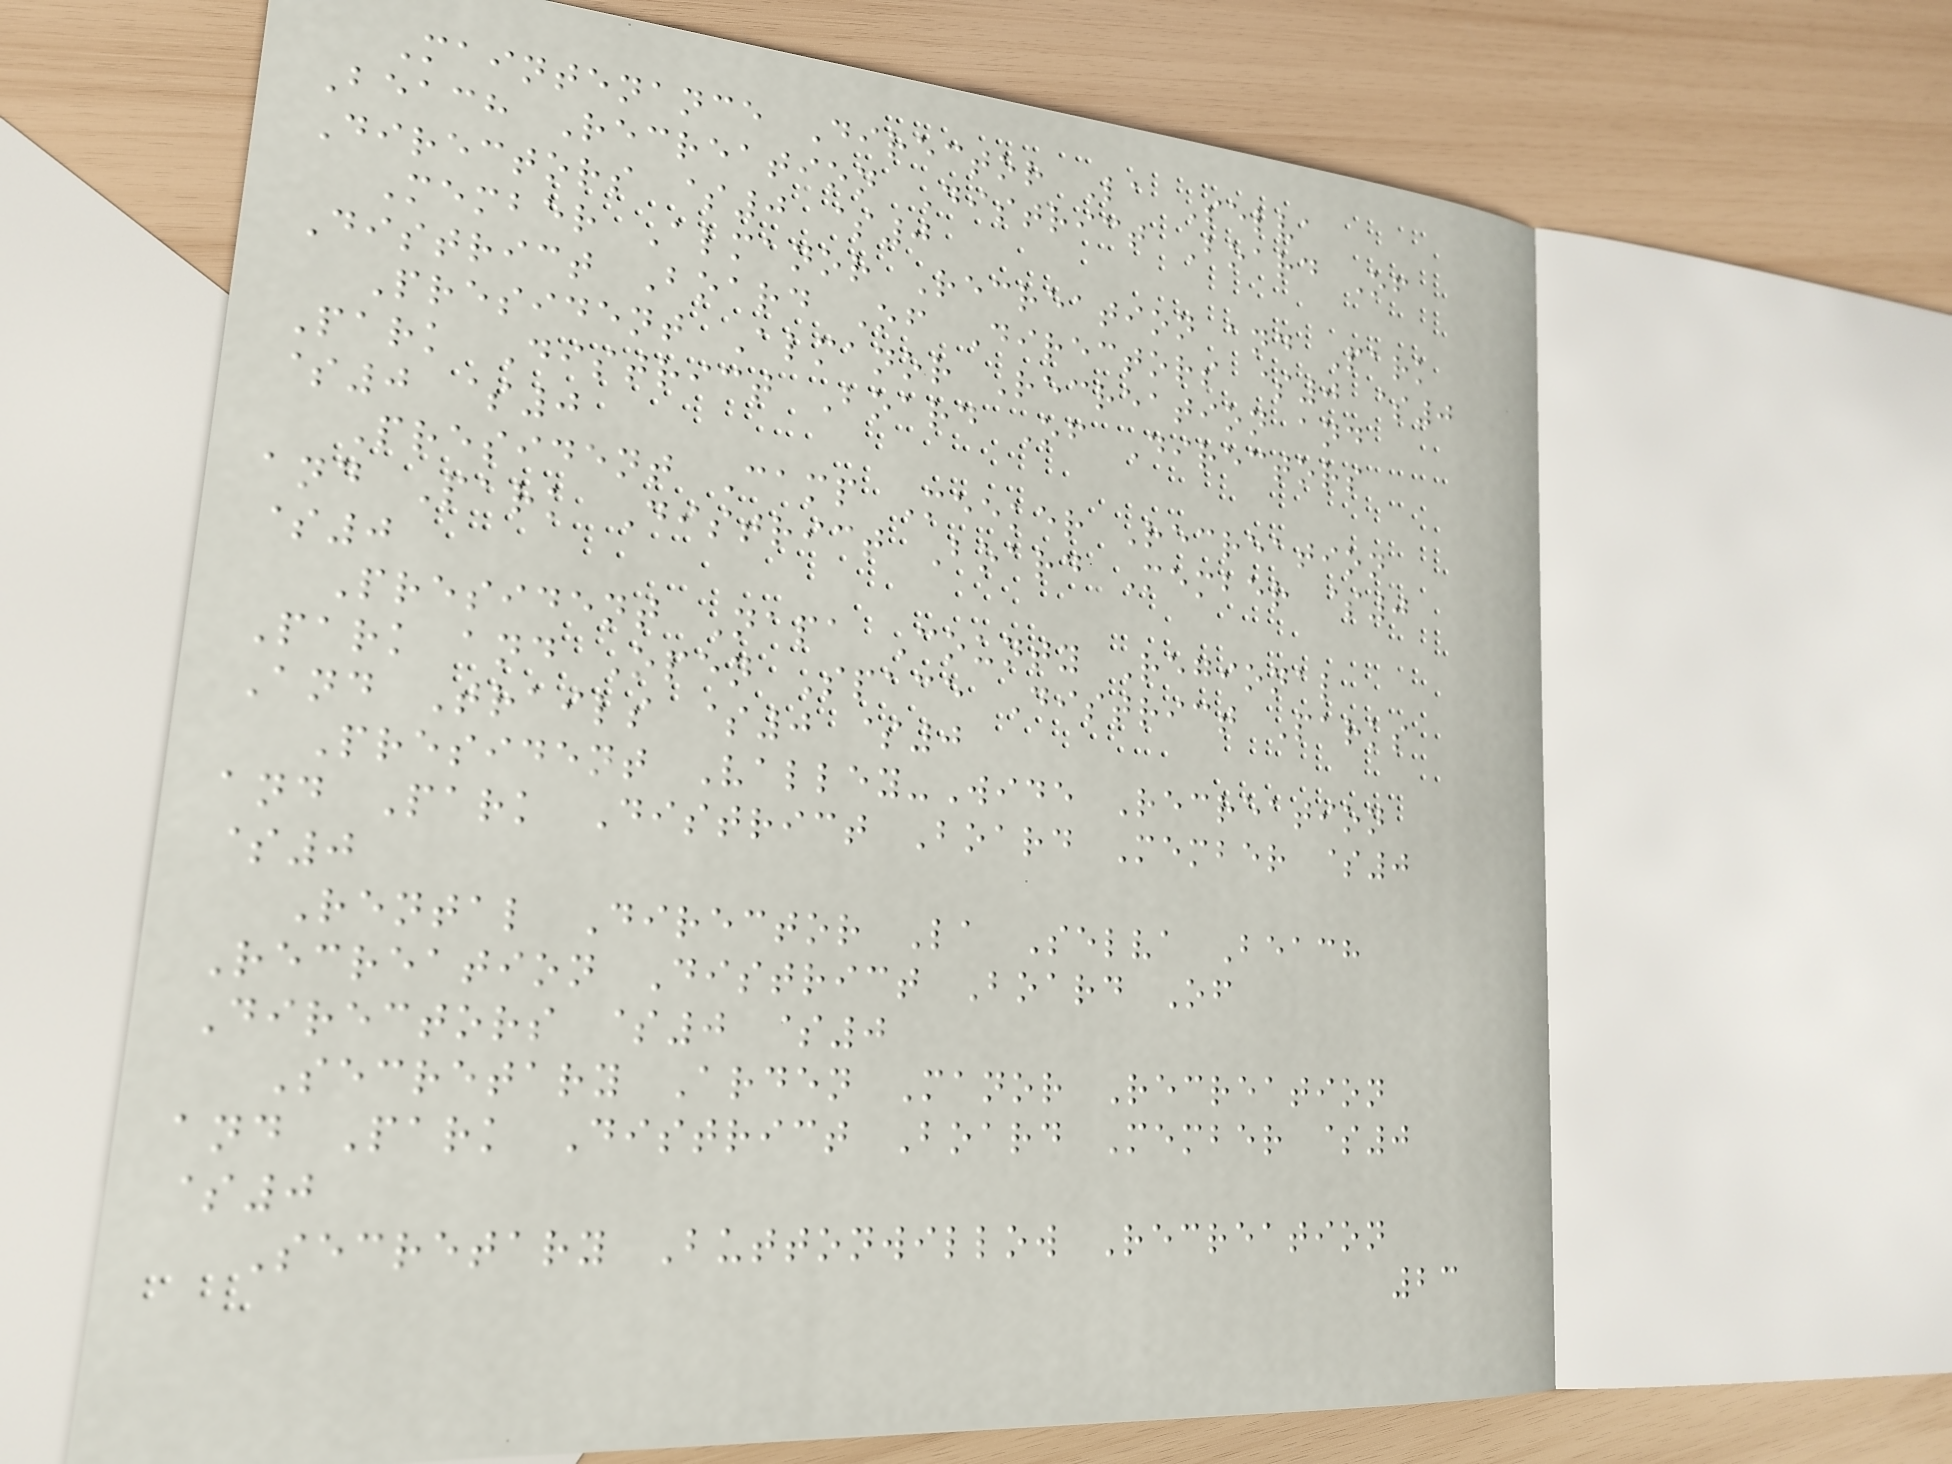Maintenance Director La Selva
Beach Recreation District Board Of
Directors $0 $0
Member Almanor Recreation and Park
District Board Of Directors $0 $0
President Almanor Recreation and
Park District Board Of Directors
$0 $0
President Camp Meeker Recreation
and Park District Board Member $0
$0
President Napa County Regional
Park and Open Space District Parks
And Trails $0 $0
President Valley-Wide Recreation
and Park District Board Member $0
$0
Rental Director La Selva Beach
Recreation District Board Of
Directors $0 $0
Secretary Arden Manor Recreation
and Park District Board Member $0
$0
Secretary Buttonwillow Recreation
23
